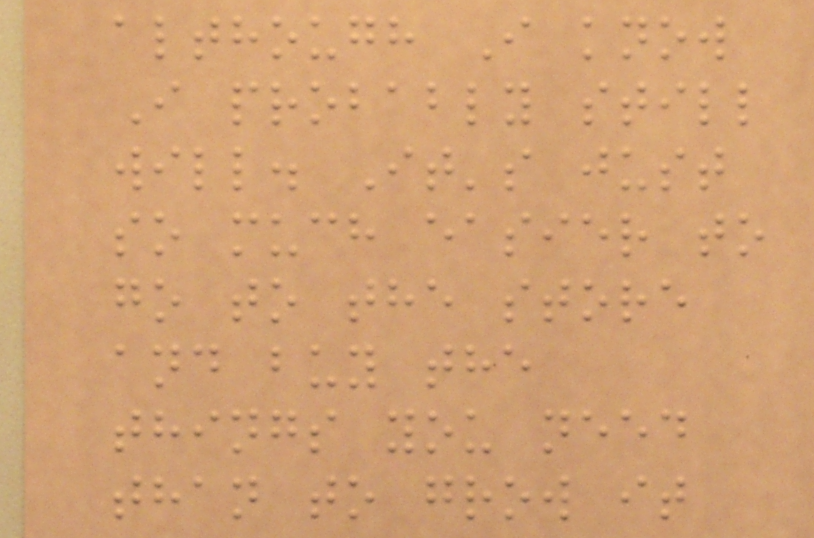although I know
I probably still
will. It's just
so much easier to
go to the store
and buy the
things you need
than to grow it
